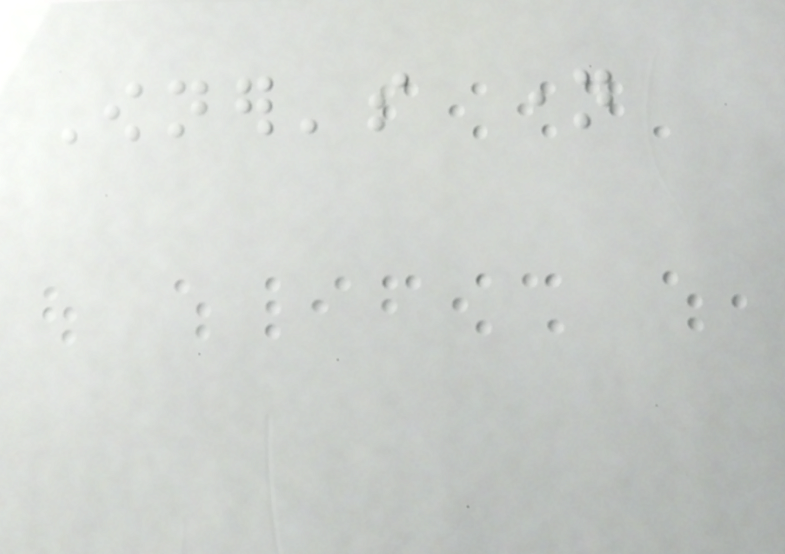Owner's name
